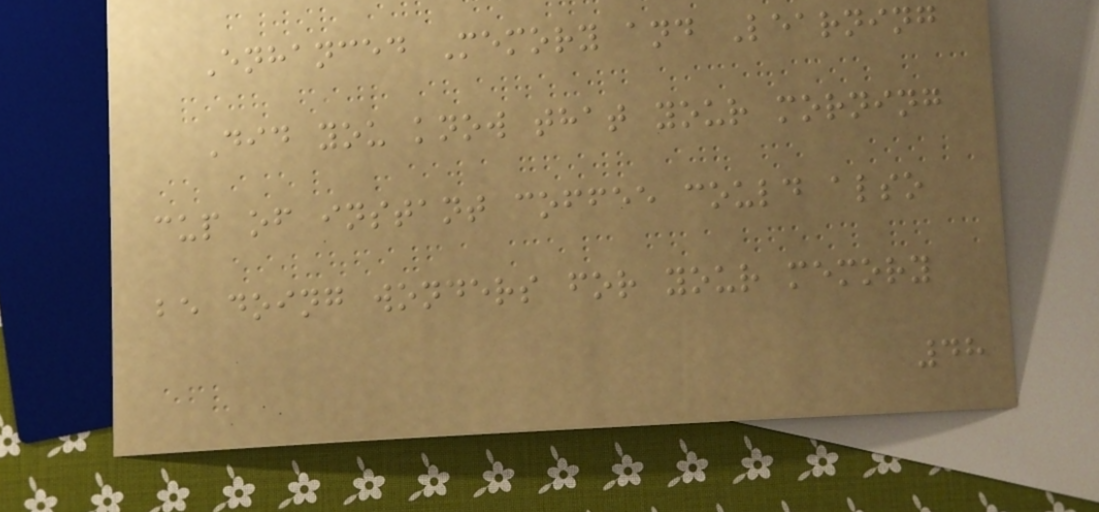Enhanced Memory and Learning
Did you know that your morning
cup of instant coffee could also
be doing wonders for your memory
48
